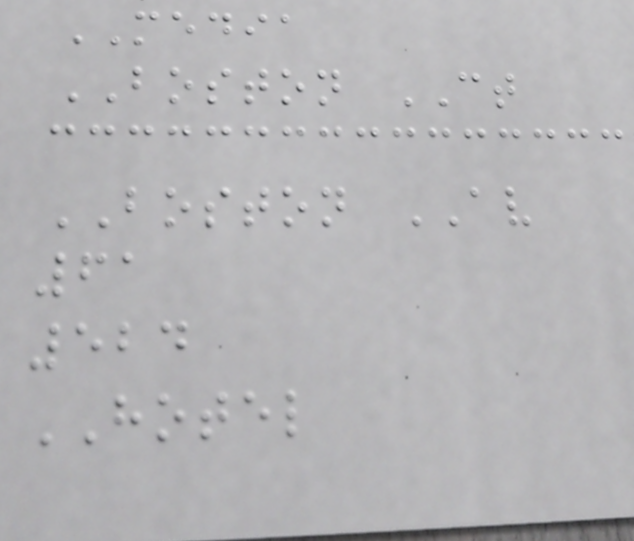MEDIA
BOSTON CT
BOSTON AV
61
524
HOTEL
